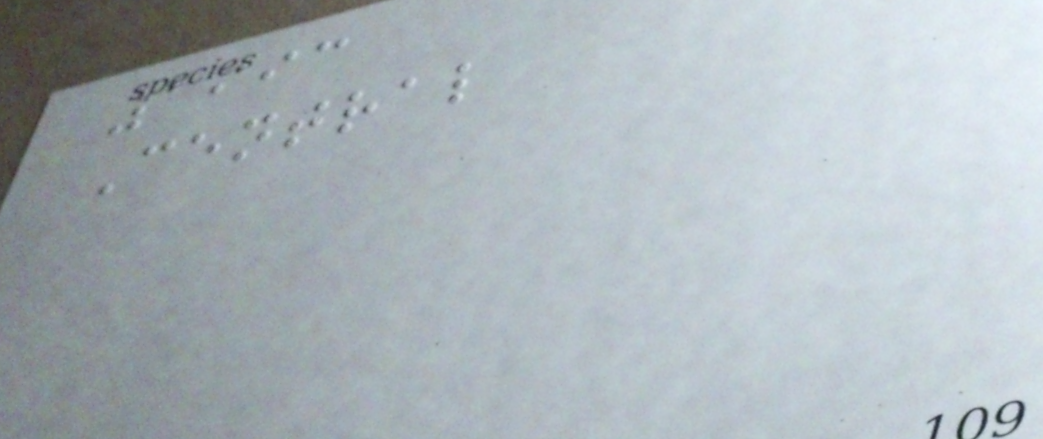1993
Central
